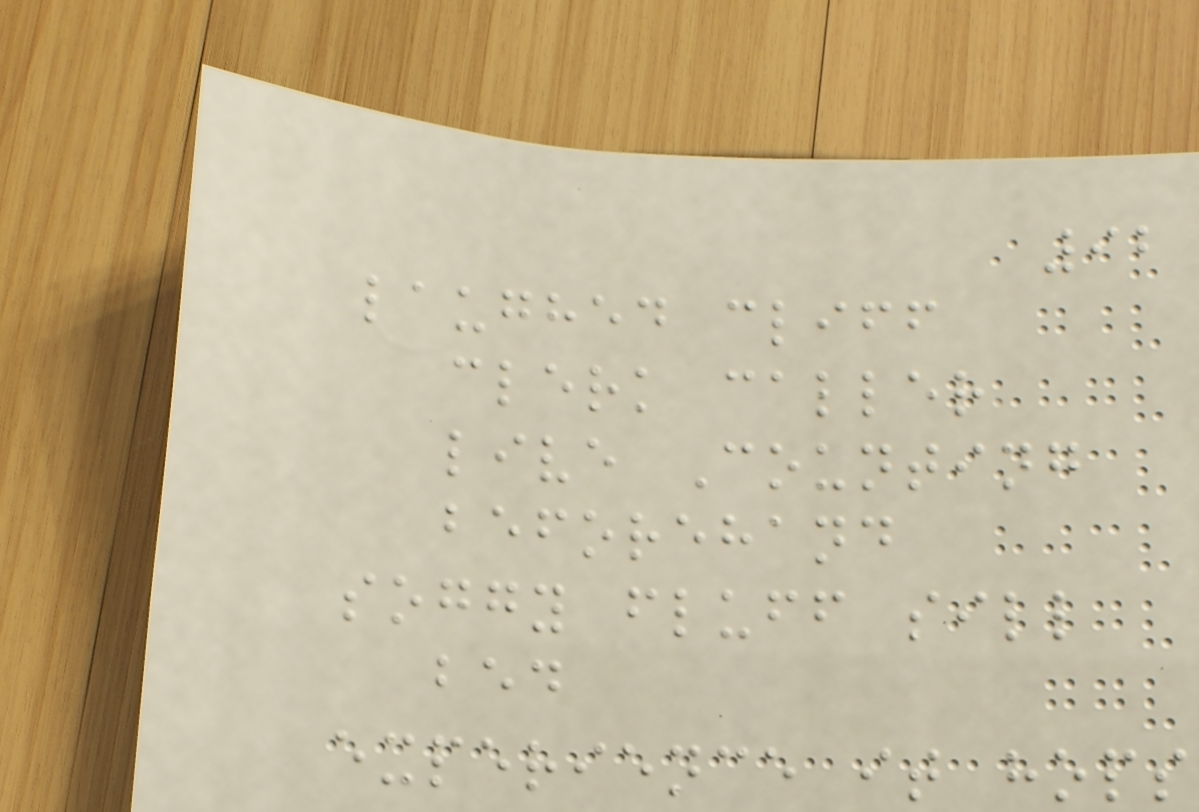92
laughed cliff
clerk caller
live Counting
beforehand
soggy fluff sill
bed
experience it hops
